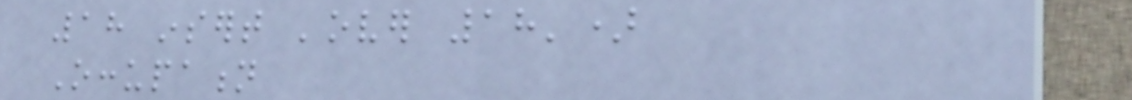18 insert 'over 18')
Occupation
